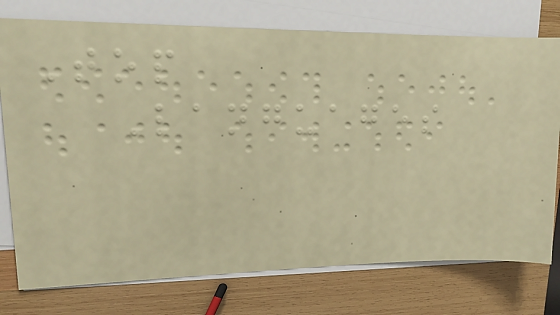Top
Languages
